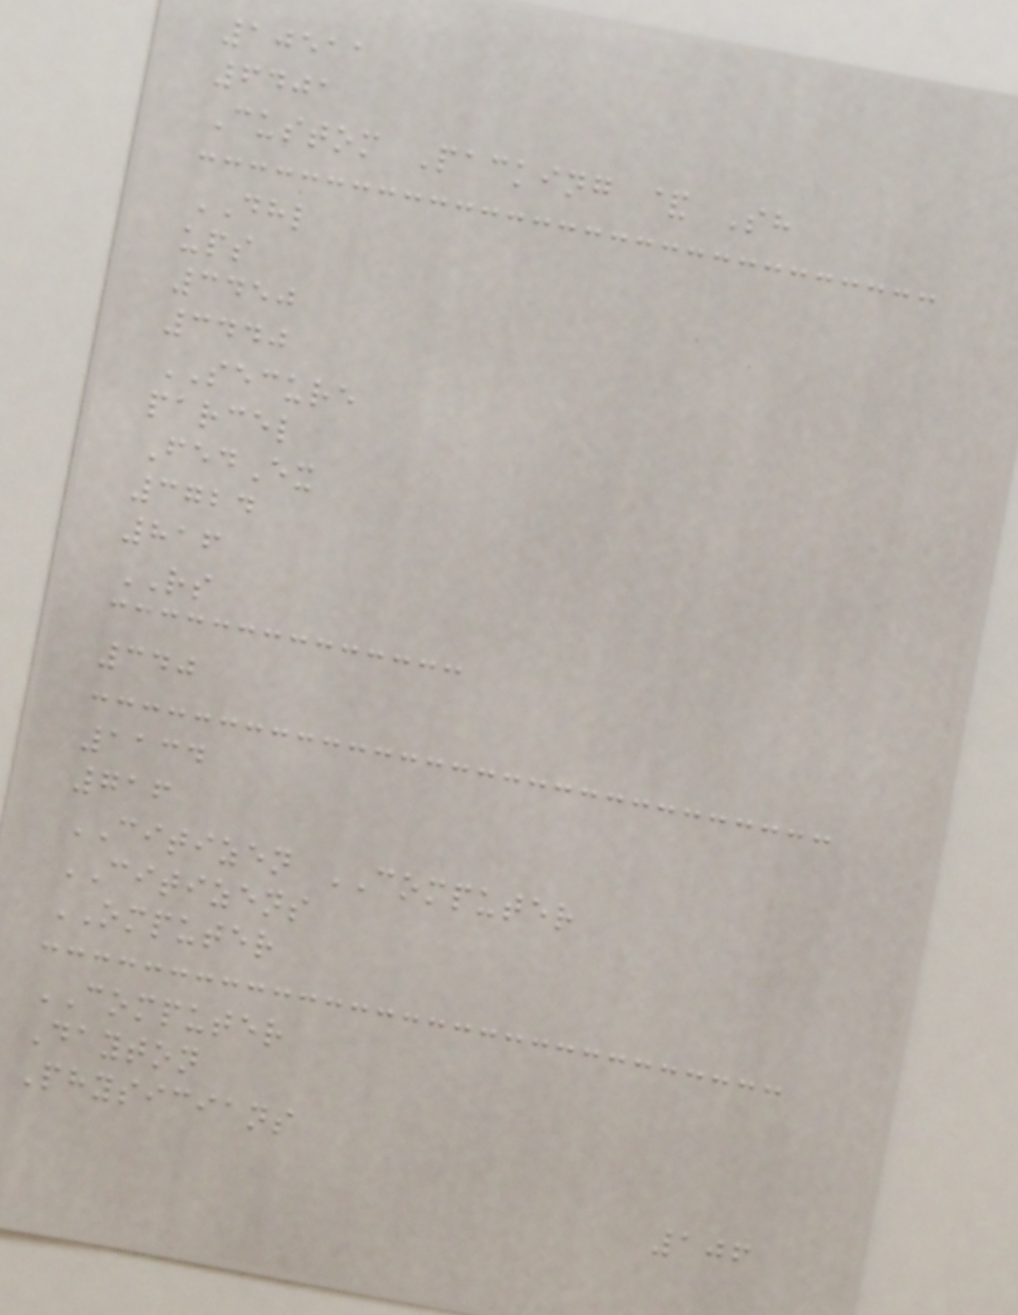10511
6401
Custom Packing & Sh
DHL
ups
3450
3440
SECURE
parcel
FedEx
3724
816
RS
340
1134
716
CITIZEN COMPUTER
CITIZENS
OMPUTER
COMPUTER
Dayton
Physicians
106
